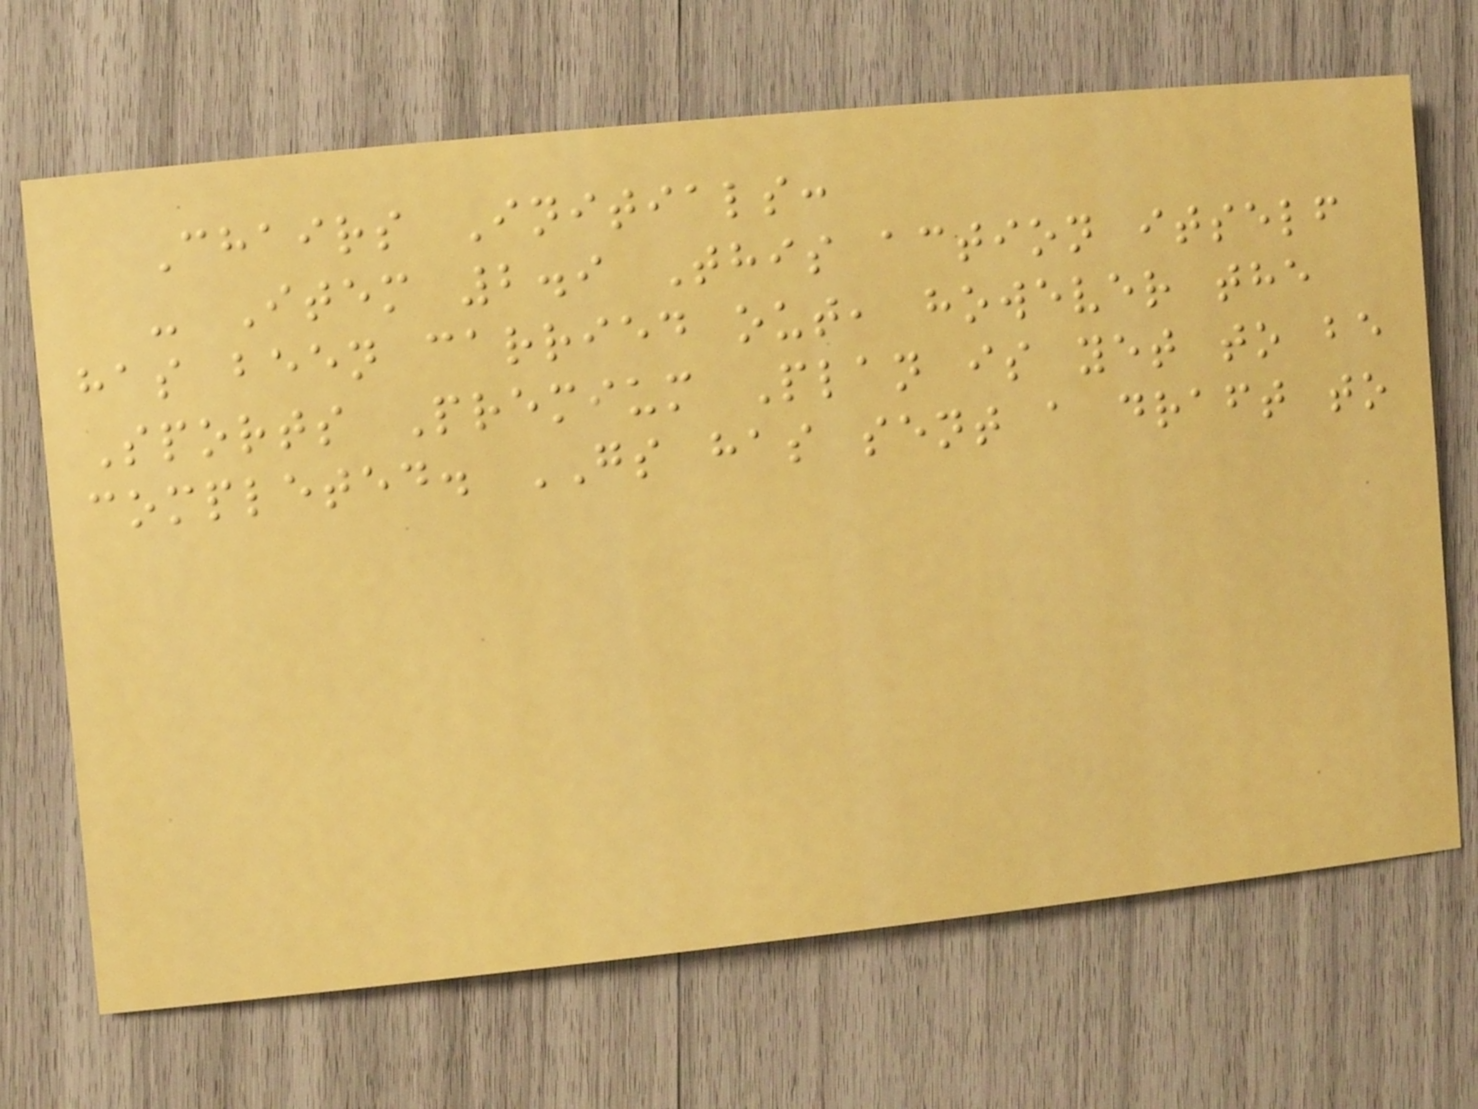Chairs Initials:
- Item 2.9 This action itself
has been carried out, however the
Sports Premium Plan is yet to be
completed. GS has sent a draft to
